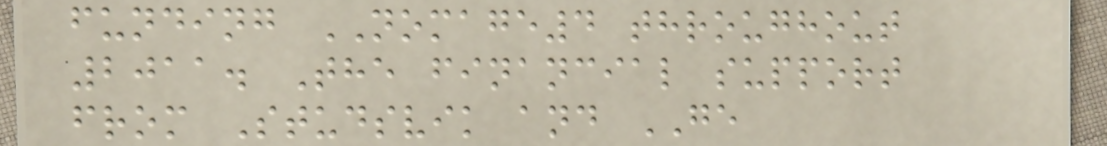funding NOMAGE4 throughout
2011. The financial support
from Studsvik and GE
